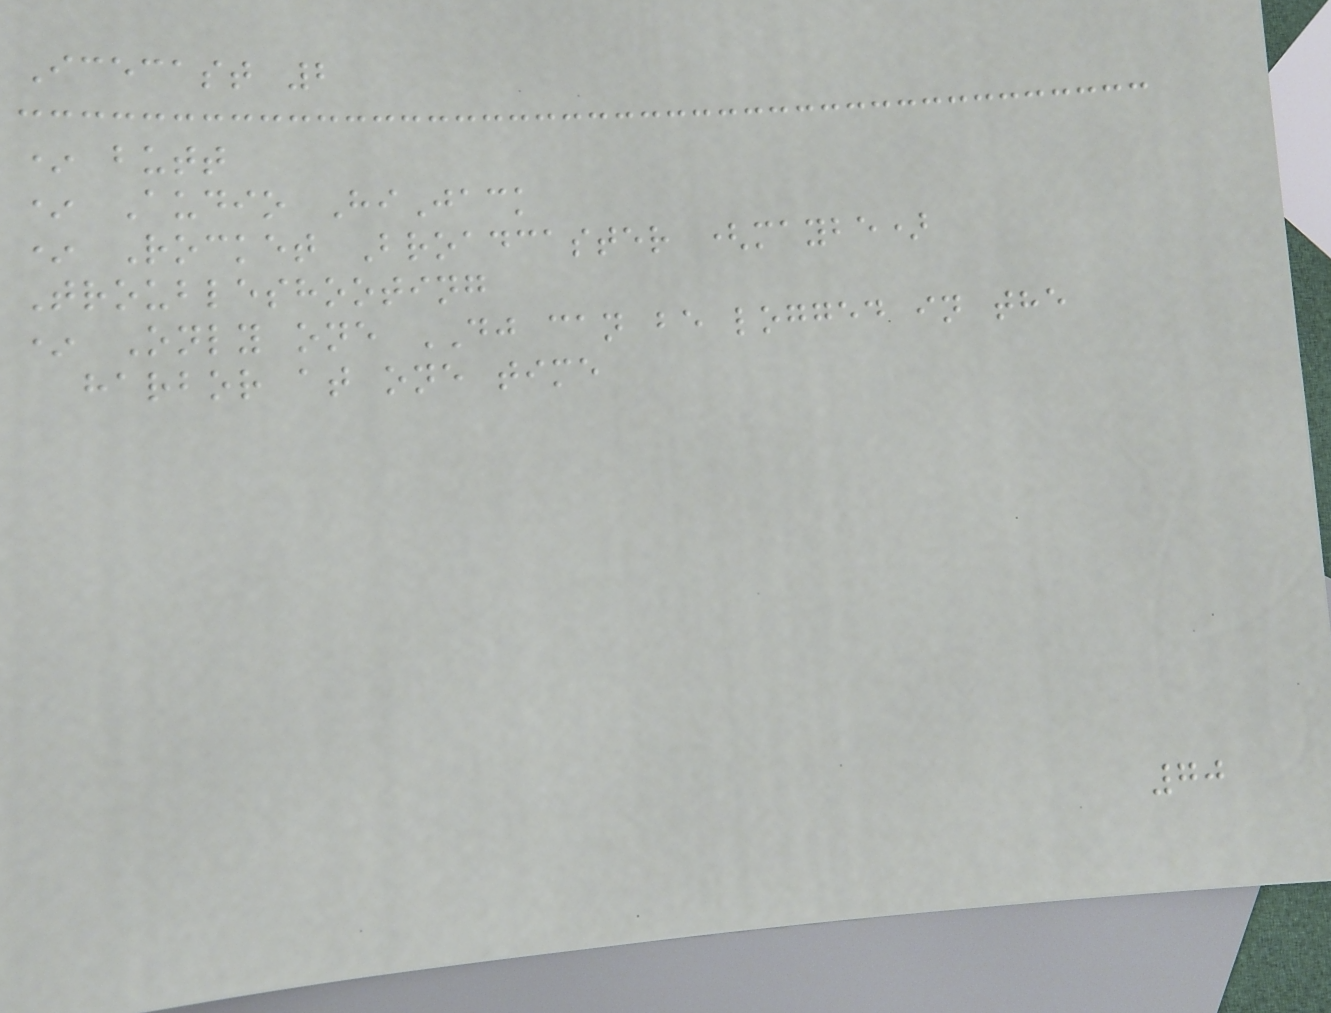Icecast 2
* butt
* Audio HiJack
* Rocket Broadcaster (maybe)
Troubleshooting
* Only one DJ can be logged in the
harbor at one time
70
